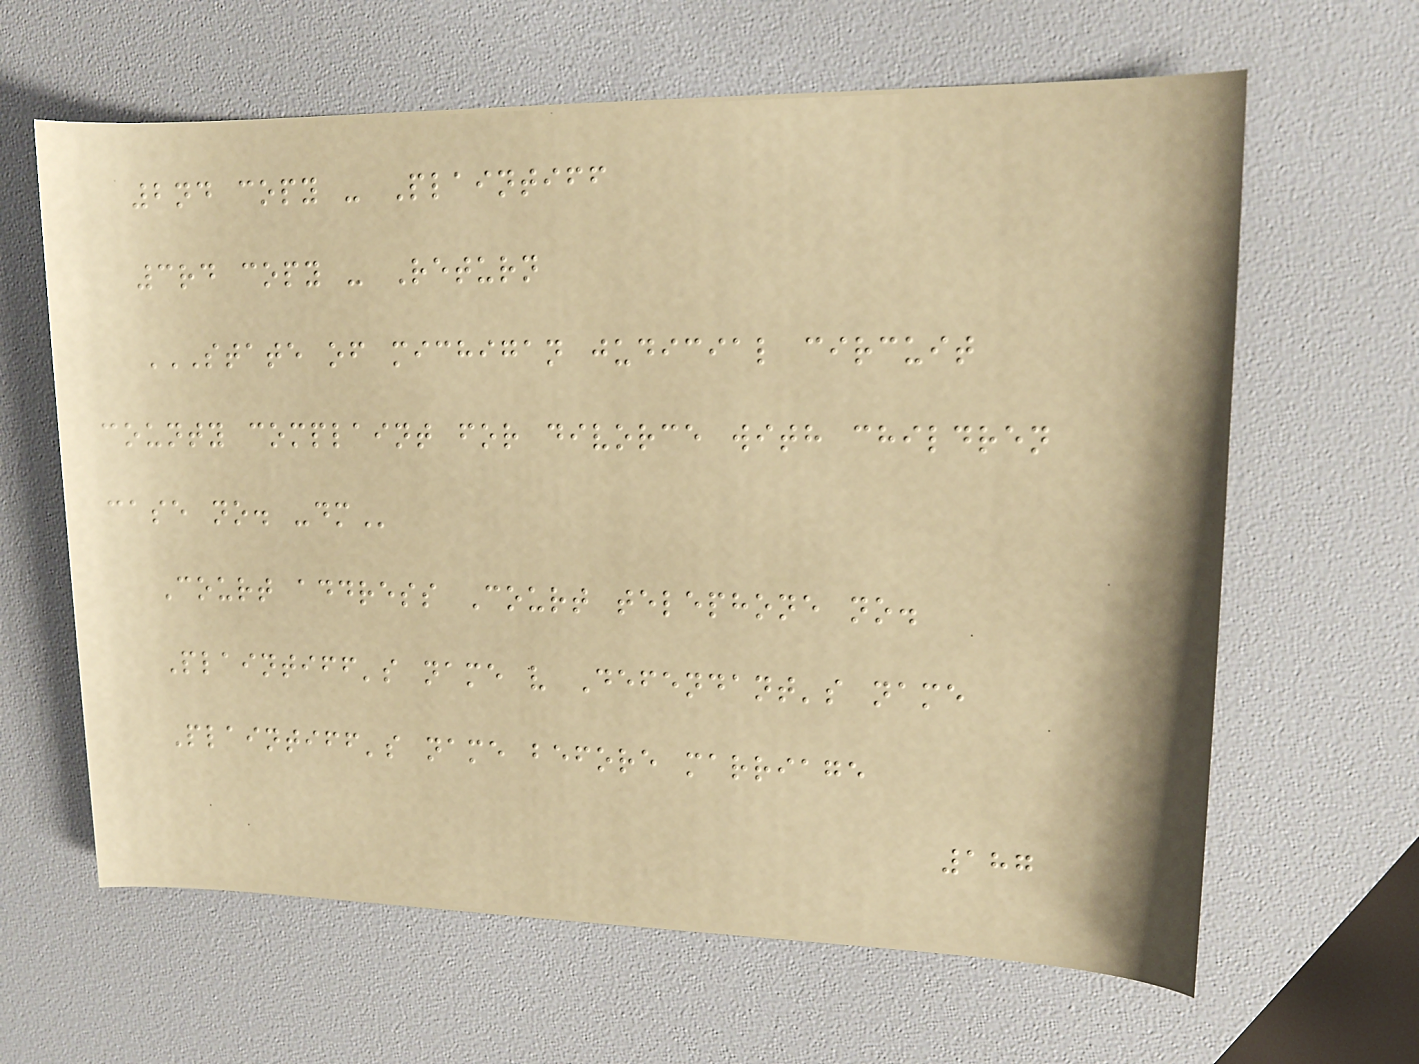2nd copy - Plaintiff
3rd copy - Return
STATE OF MICHIGAN JUDICIAL CIRCUIT
COUNTY COMPLAINT FOR DIVORCE WITH CHILDREN
CASE NO. -DM
Court address Court telephone no.
Plaintiff's name v Defendant's name
Plaintiff's name before marriage
187
